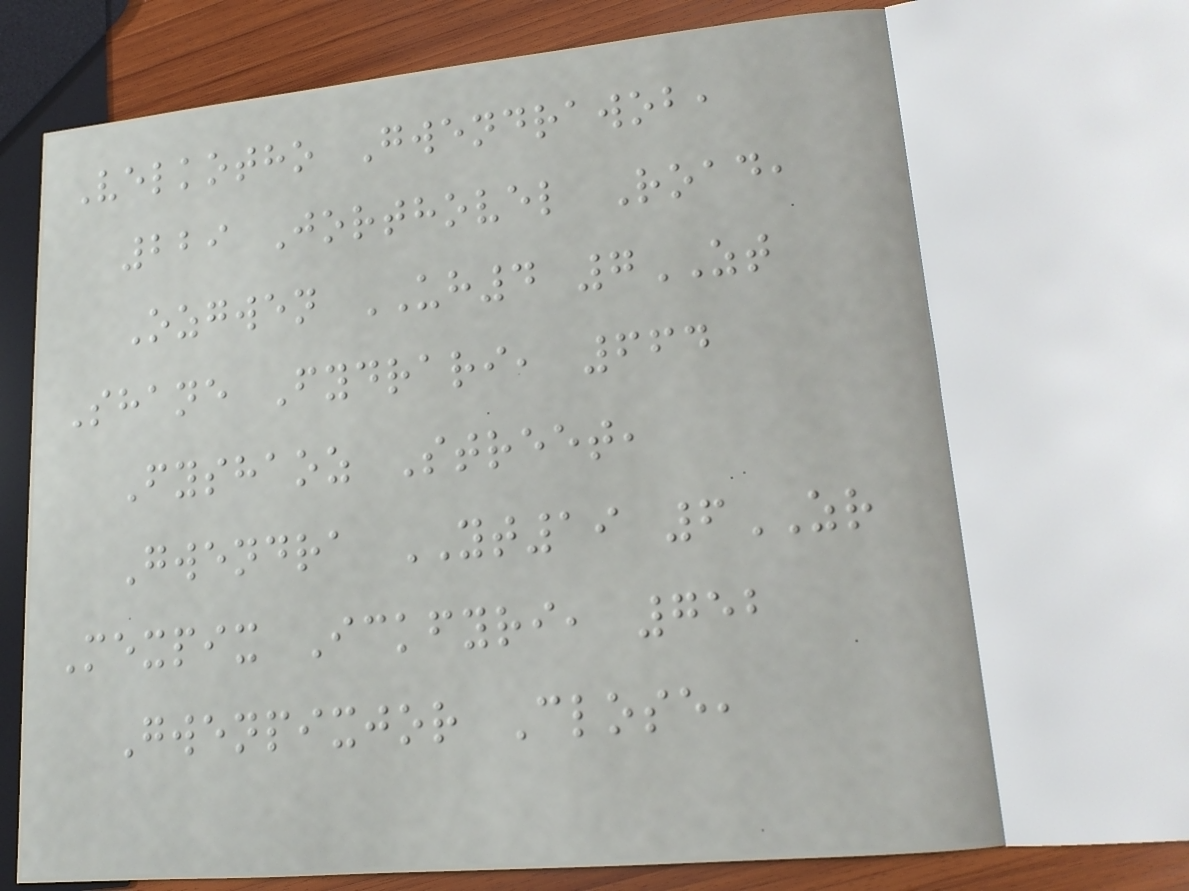Velkotho Gwendrawob,
229 Jorthovel Road,
Ozgwen UH4 7ZT
Shane Fydrari, 664
Fyshaoz Street,
Gwendra YT19 6ZR
Mexpix Ickfyri, 752
Gwenpixjor Close,
